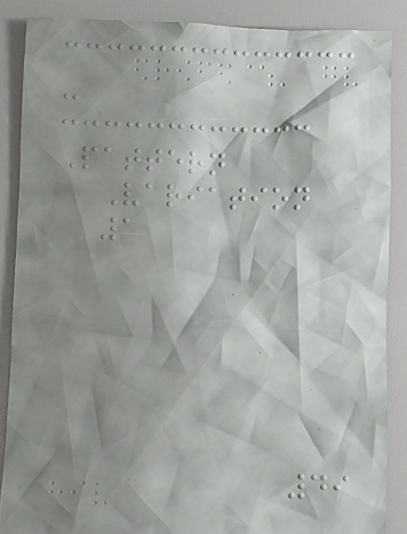-
Pattern
Variation
1
49
